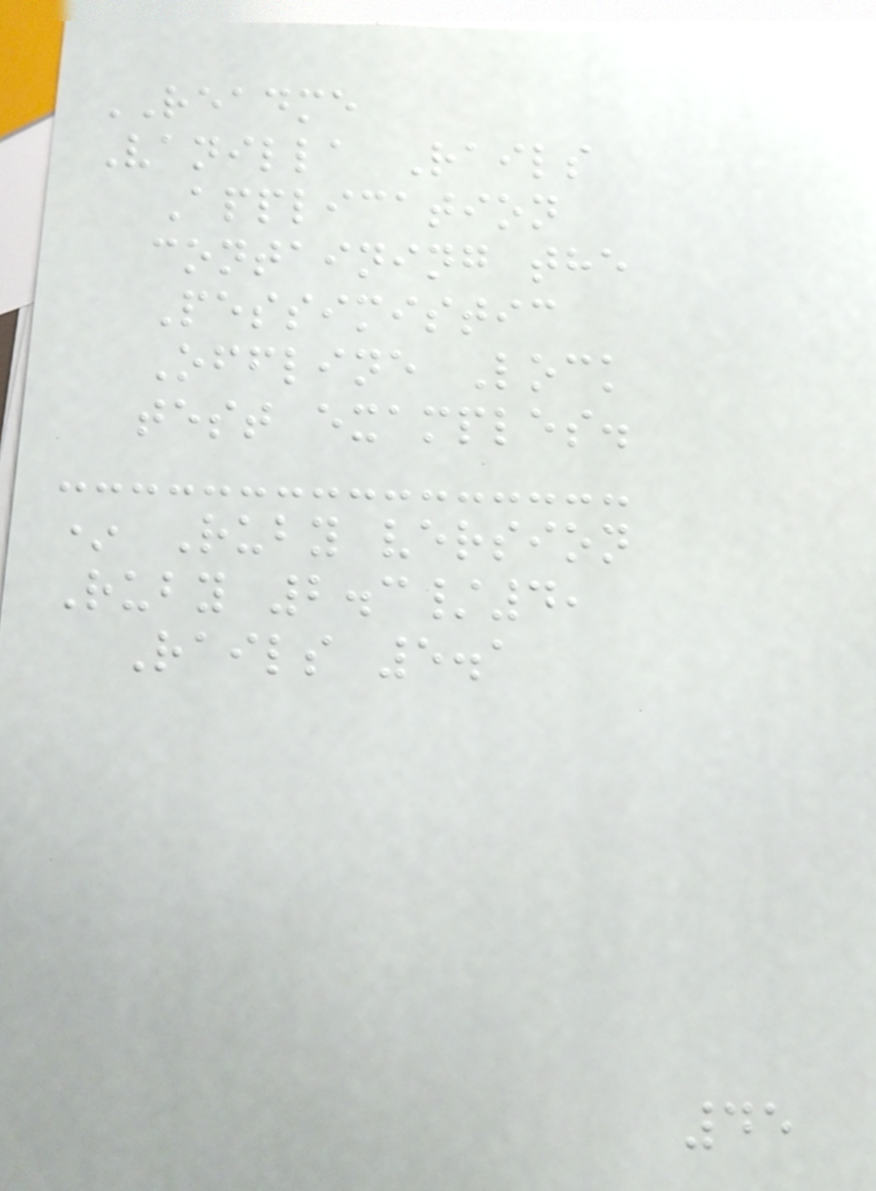README
Vanilla Rails
Application
containing the
Pessimistic
Offline Lock
test examples.
* Ruby version
Ruby 2.3/4,
Rails 5.1
45
